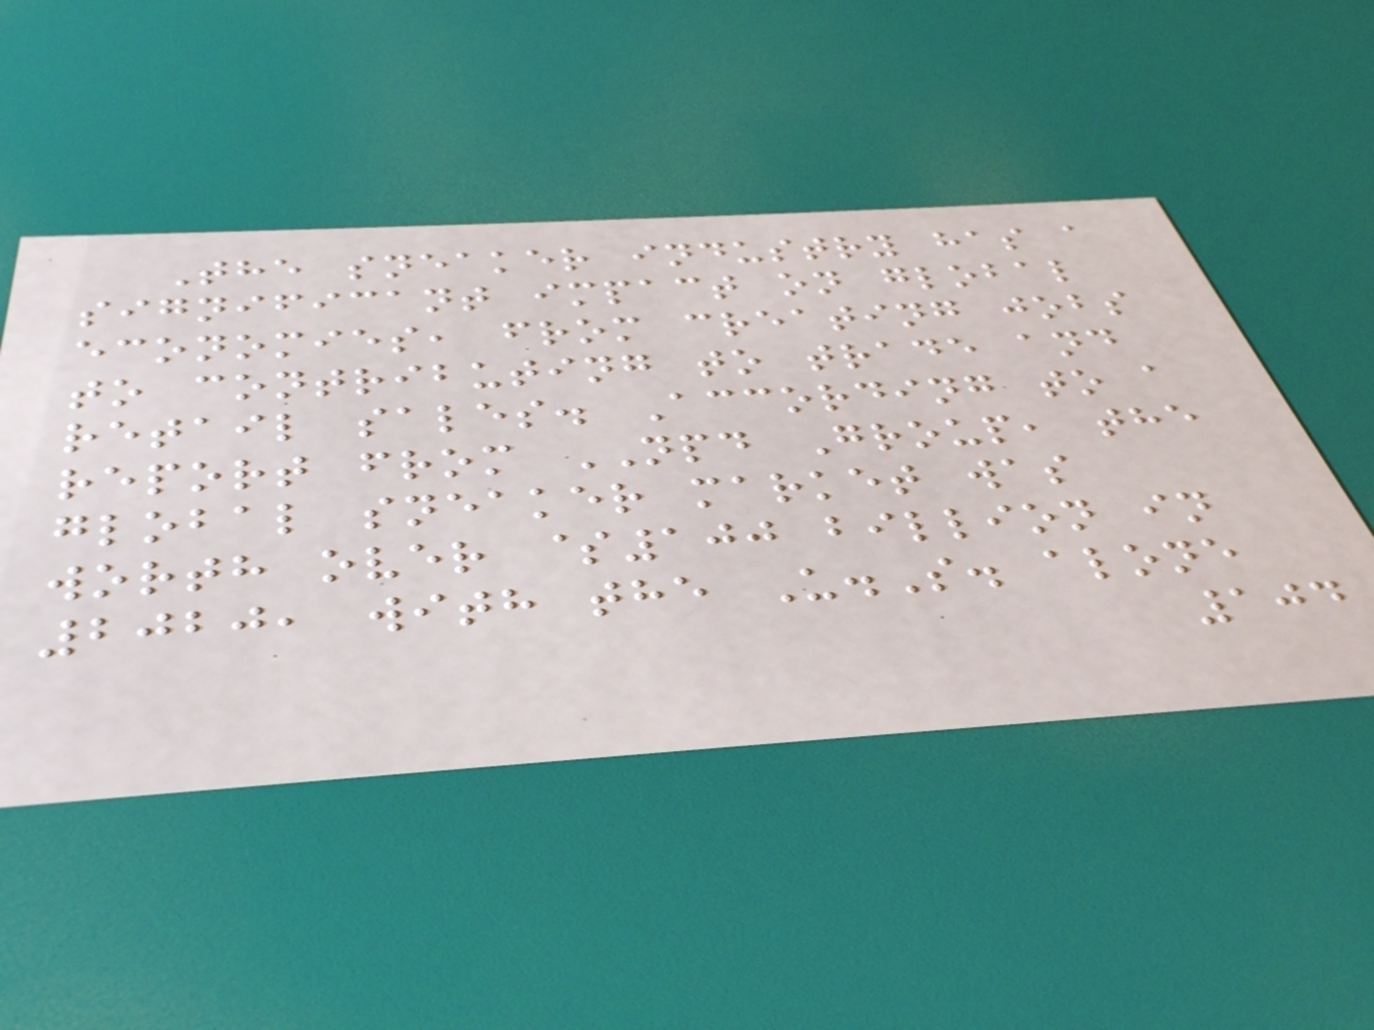The sneaker industry has a
significant impact on global
economies, from creating jobs
to contributing to trade and
retail sales. According to a
report from NPD Group, the
global sneaker market was
worth over $100 billion in
2020, with the U.S. alone
104
